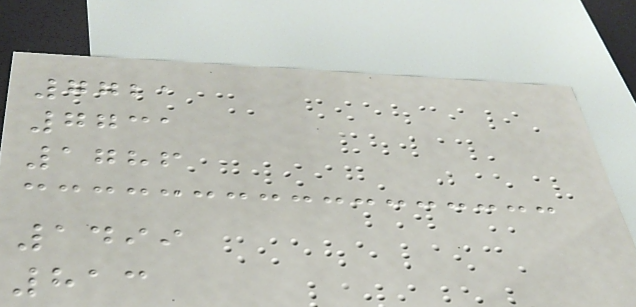7721
7731
1786
1499
813
